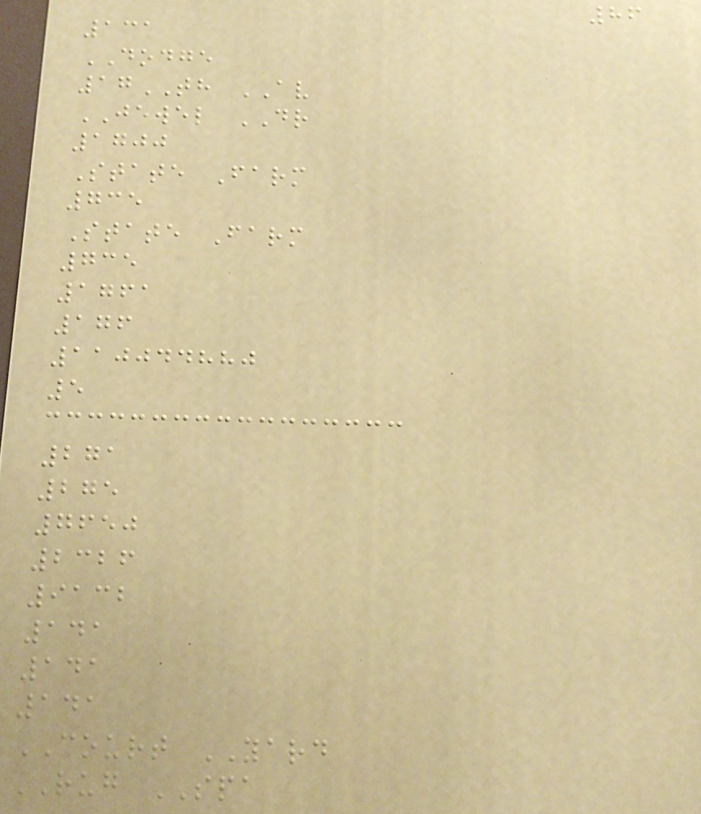86
131
DODGE
17TH AV
JEWEL DR
1700
State Farm
735
State Farm
735
1761
176
110044880
5
271
275
7650
2326
9132
141
141
141
COURT YARD
RUG SPA
